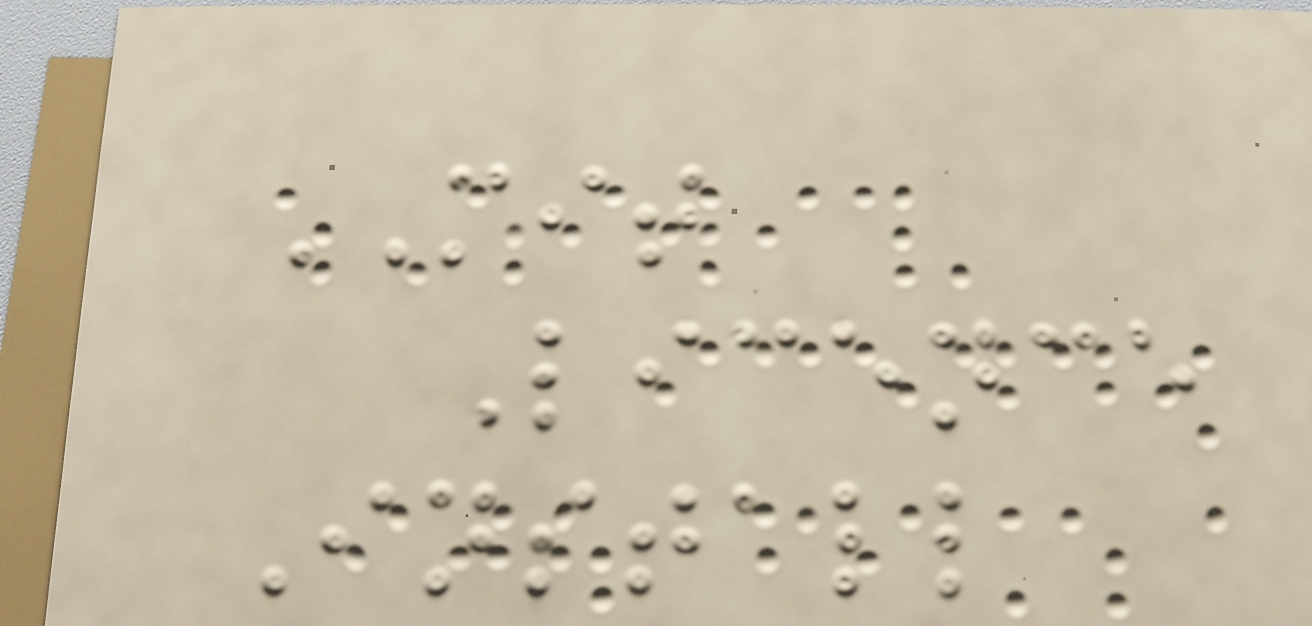MIT
Licence
Install
